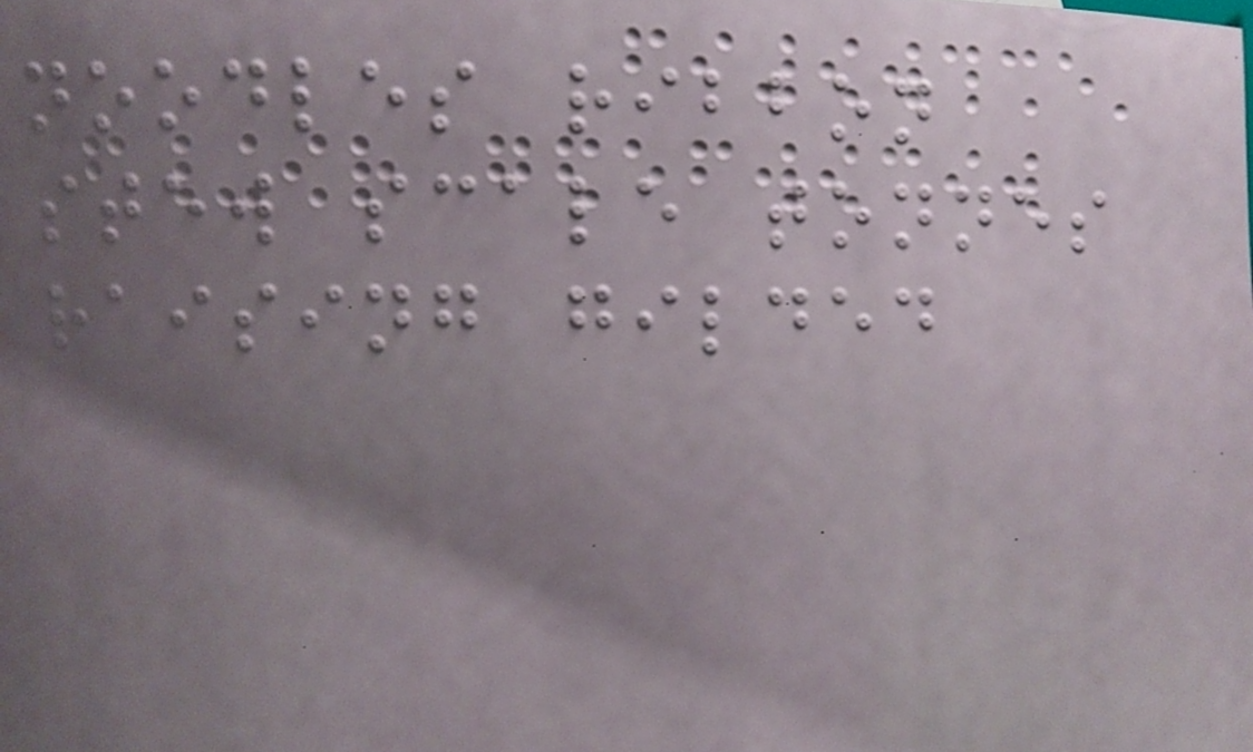noodles ribbon
stew scale tonnes
raising gilded
